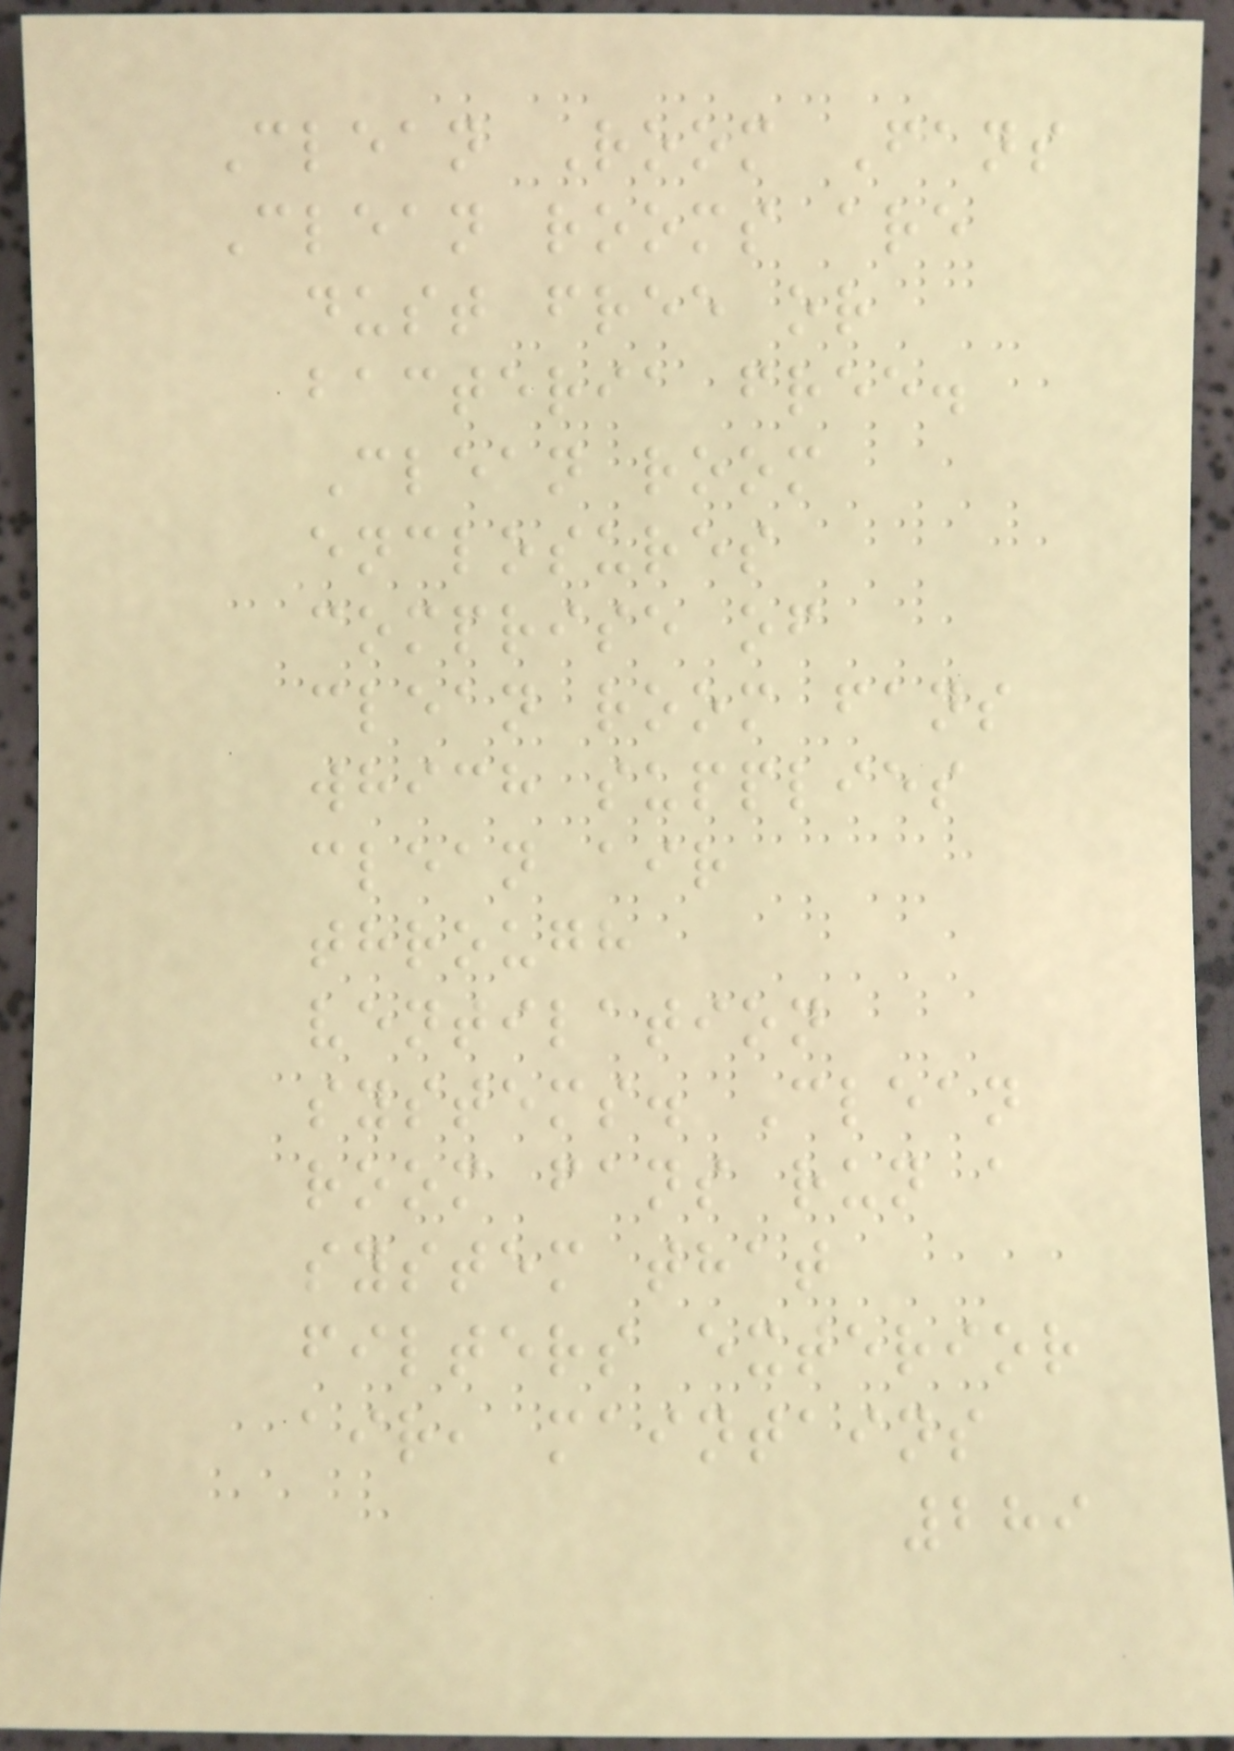Clean Room Fans
Clean rooms are
dust free or
bacteria free.
Clean room
enclosures
comprise of
clean room fans
which supplies
clean air
through
ventilation
systems. Clean
room fans run a
system that
filters exterior
air, maintains
289
